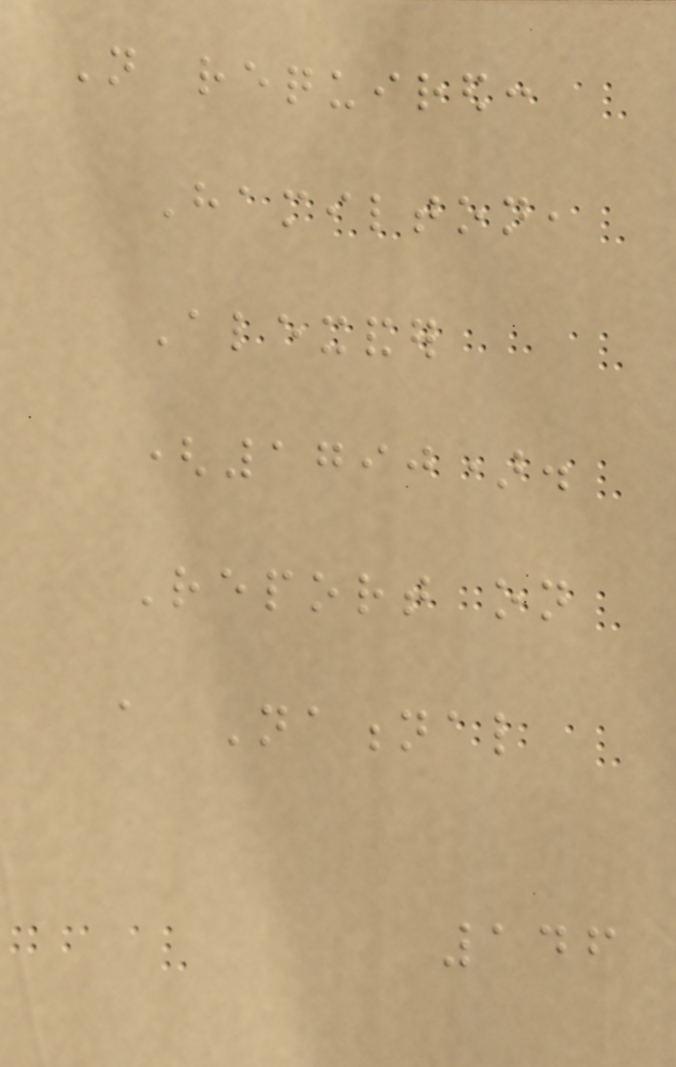Not required:
Hamilton,
Alexander
(1790).
Report on
a National
146
